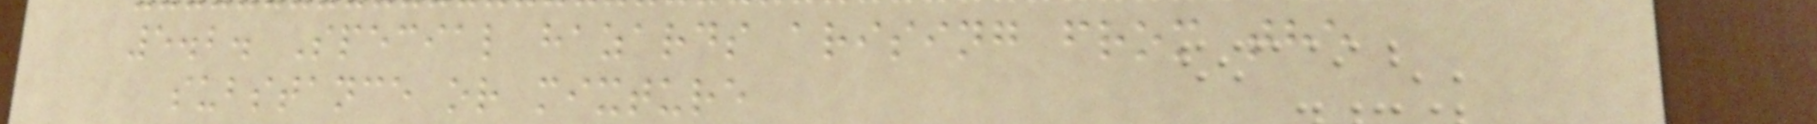5.2. Special hazards arising from the
substance or mixture
